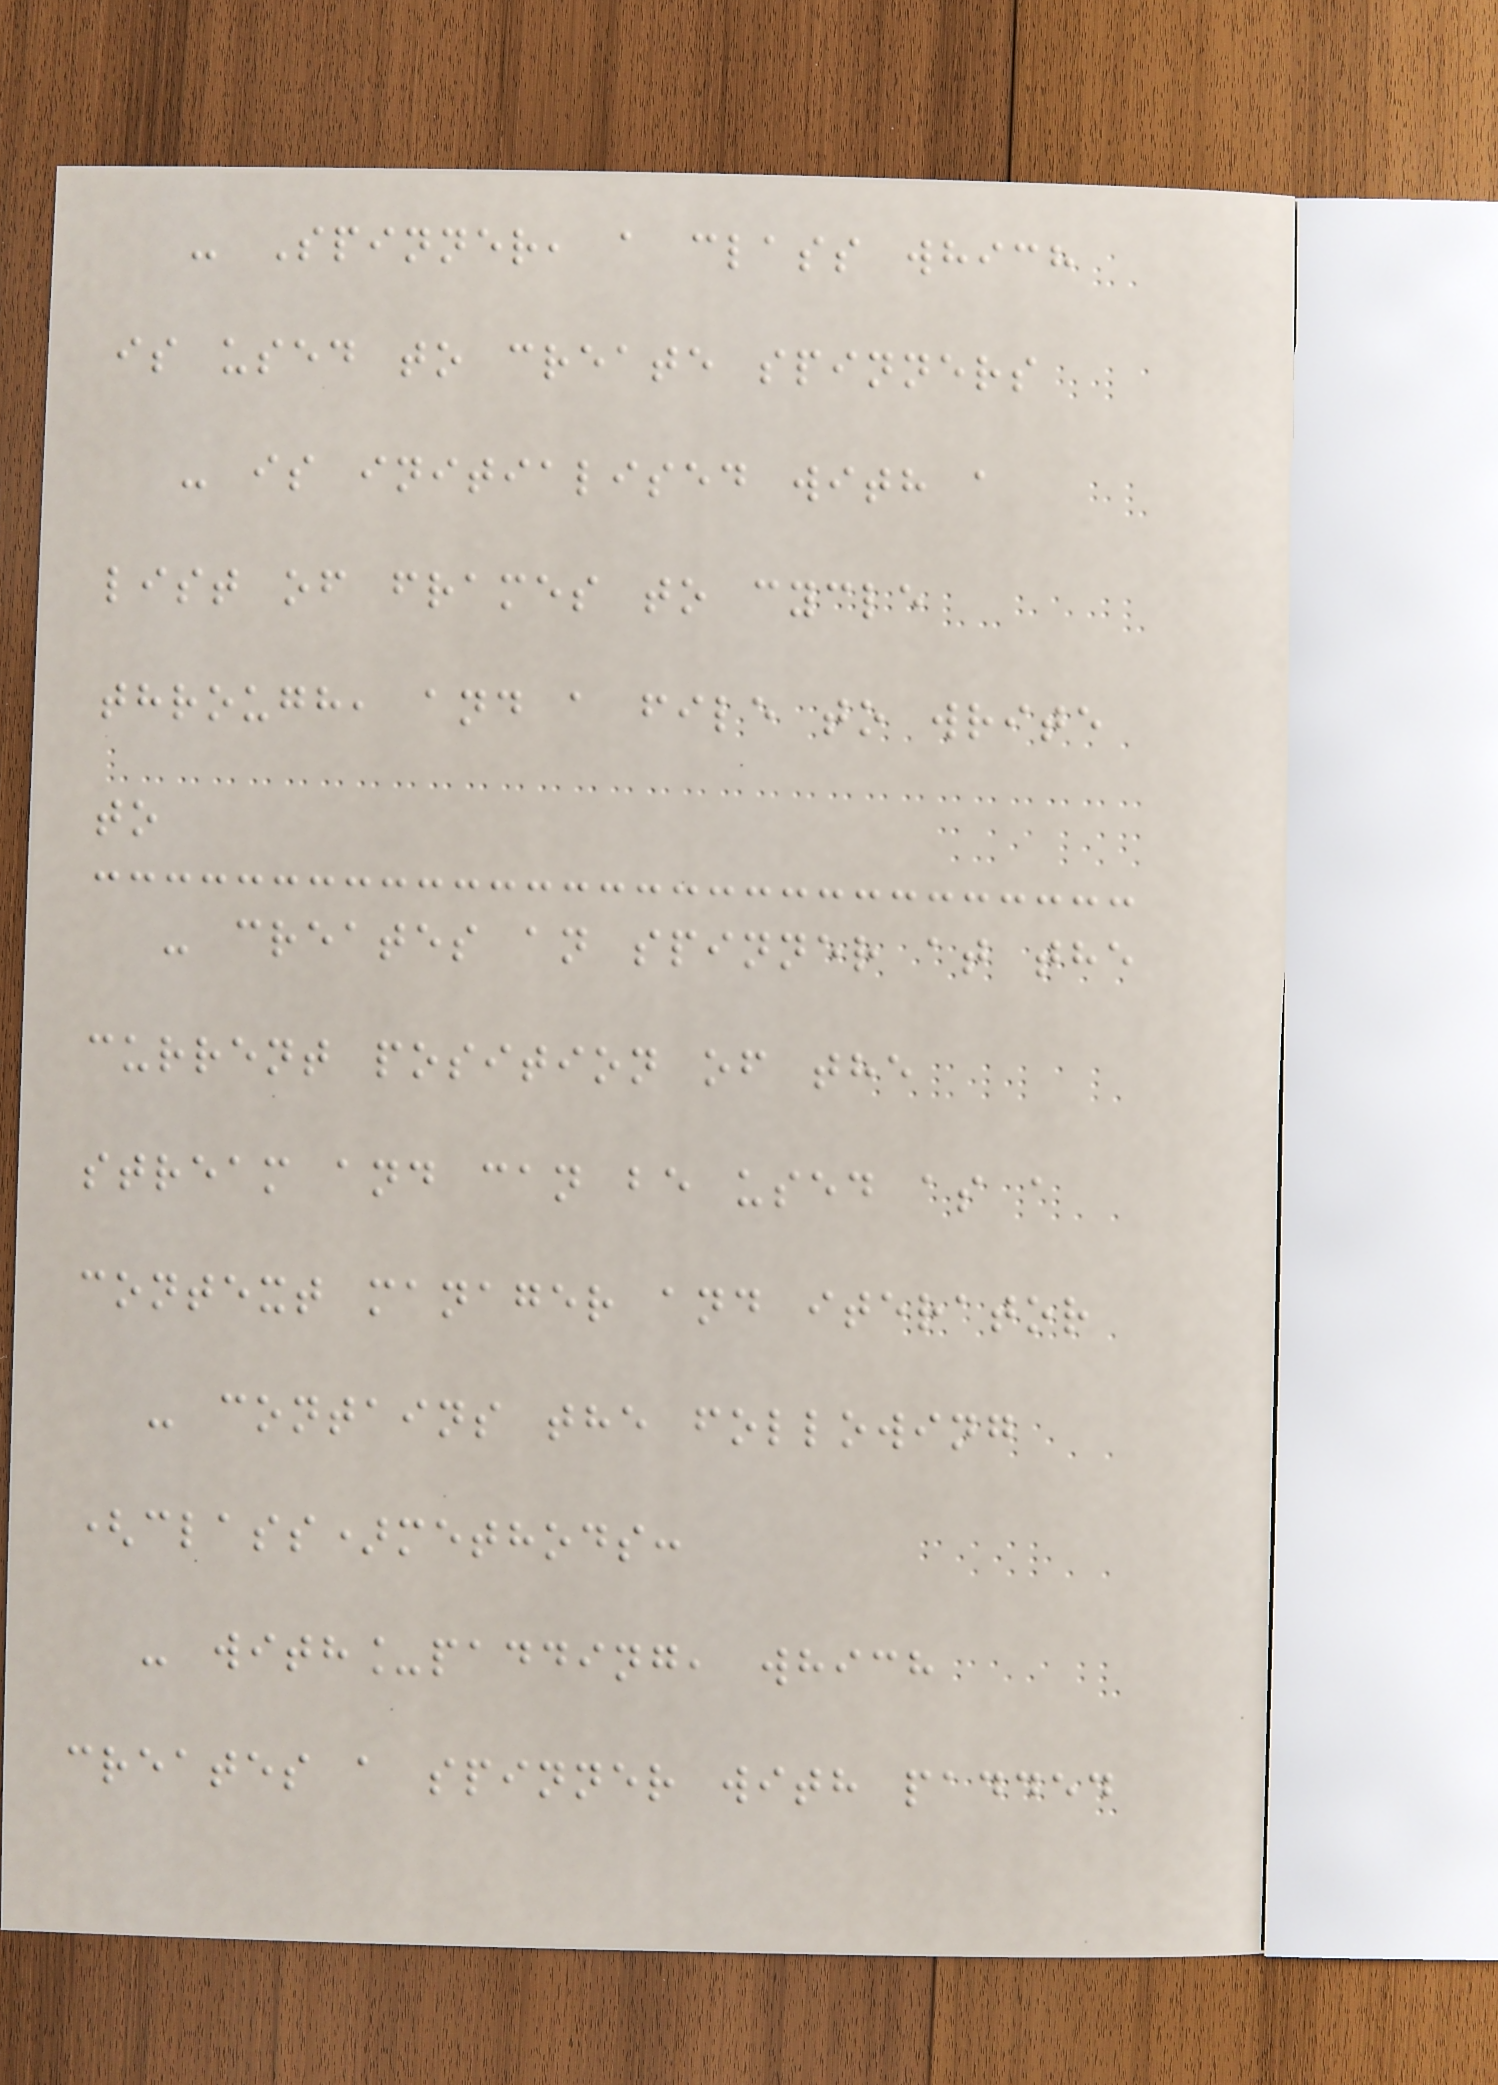- Spinner, a class which
is used to create spinners
- is initialised with a
list of frames to cycle
through, and a file to write
to
- creates an spinner at the
current position of the
stream and can be used as a
context manager and iterator
- contains the following
(class)methods:
- with_padding, which
creates a spinner with padded
